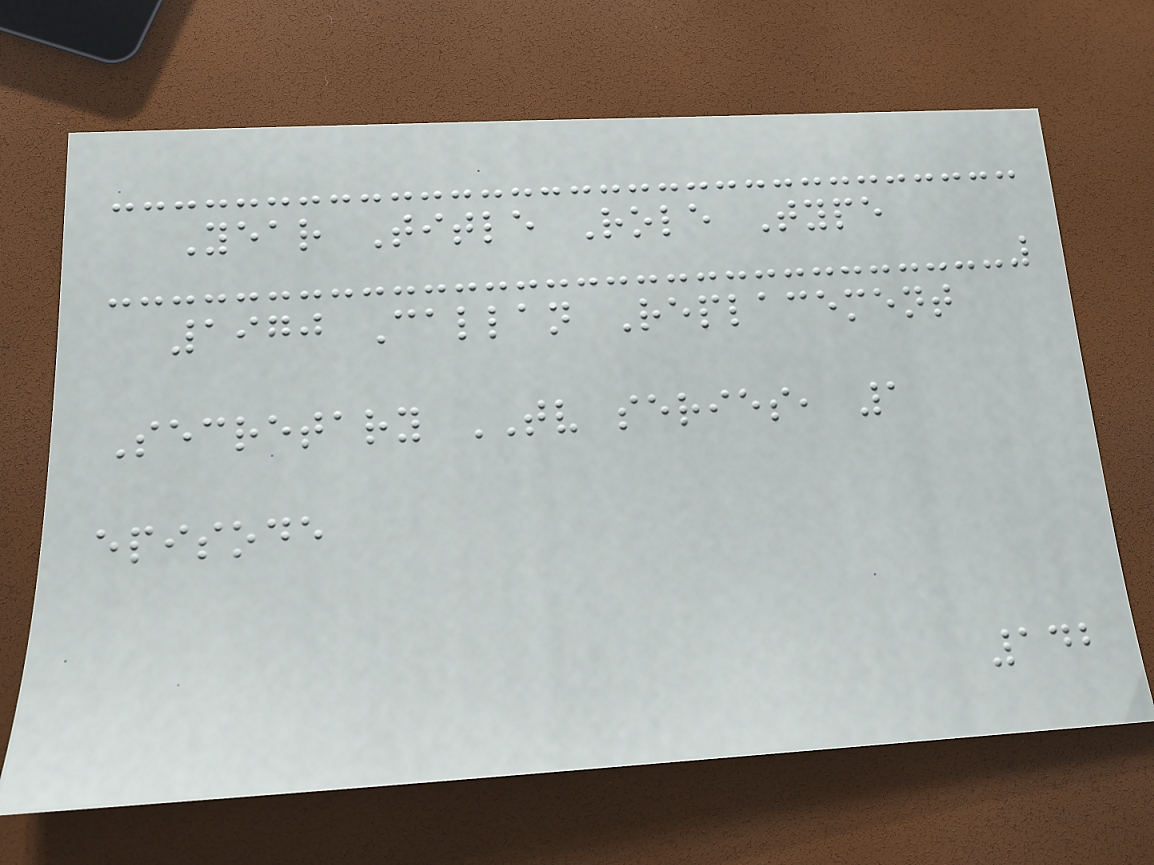Year Title Role Type
1970 Callan Replacement
Secretary TV series, 1
episode
142
